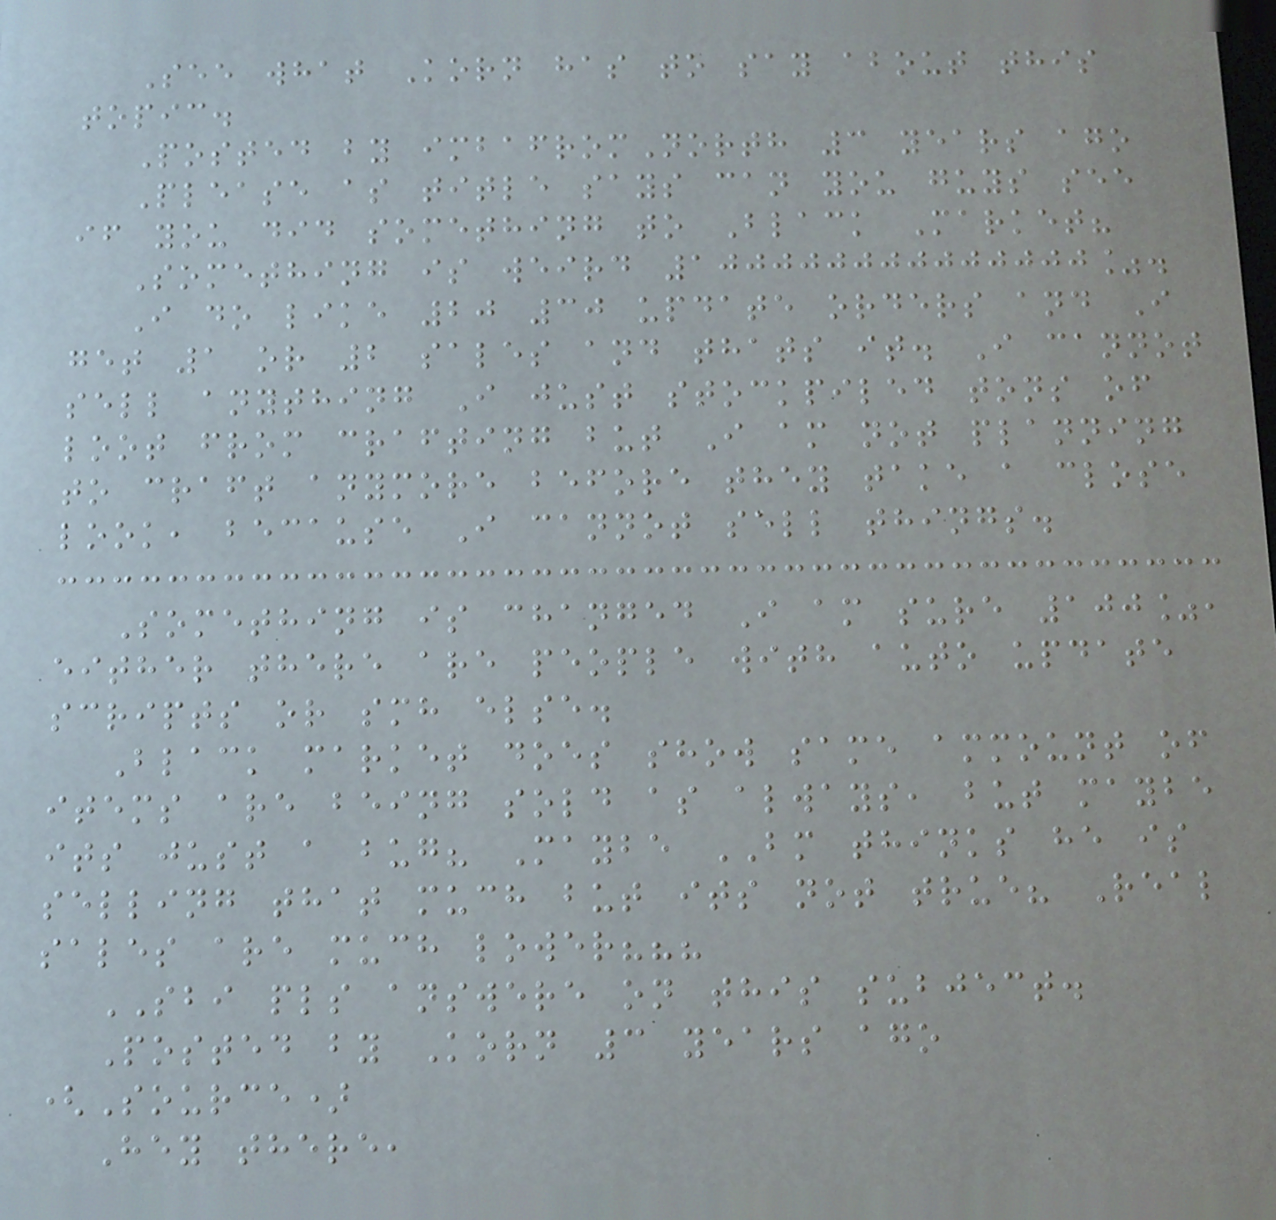See what Korn has to say about this
topic.
Posted by imbafromNorth 3 years ago
Please as title says can you guys see
if you did something to Black Market?
Something is weird 100000000000000%.
I do like 20 30 update orders and I
get 1 or 2 sales and thats it. I cannot
sell anything I just stockpiled tons of
loot from crafting but I am not planning
to craft anymore before they take a close
look, because I cannot sell things.
Something is changed I am sure 100%,
either there are people with auto update
scripts or smh else.
Black market does show same ammount of
items are being sold as always, but maybe
its just a bug? Maybe BM thinks he is
selling that much but its not true? Real
sales are much lower???
SBI pls answere on this subject.
Posted by Korn 3 years ago
(Source)
Hey there,
